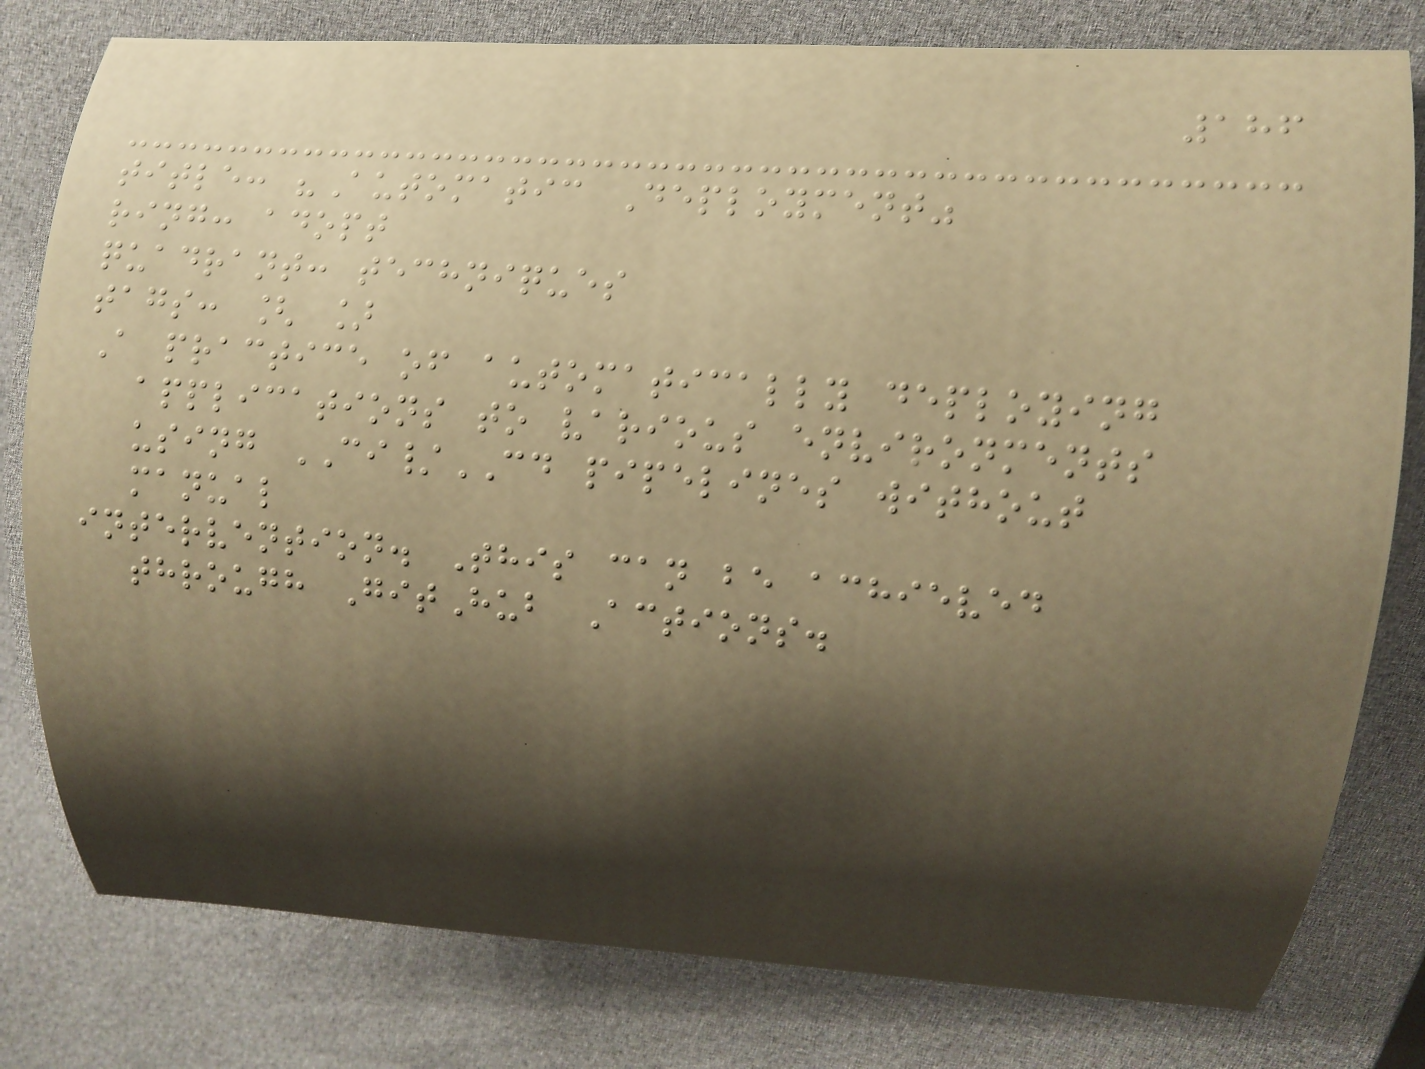186
title: "Automatic Deployment"
ring: adopt
quadrant: techniques
tags: [ ]
A practice of automatically deploying
applications to various environments
using CI/CD pipelines without
manual
intervention. This can be achieved
through GitHub Actions.
